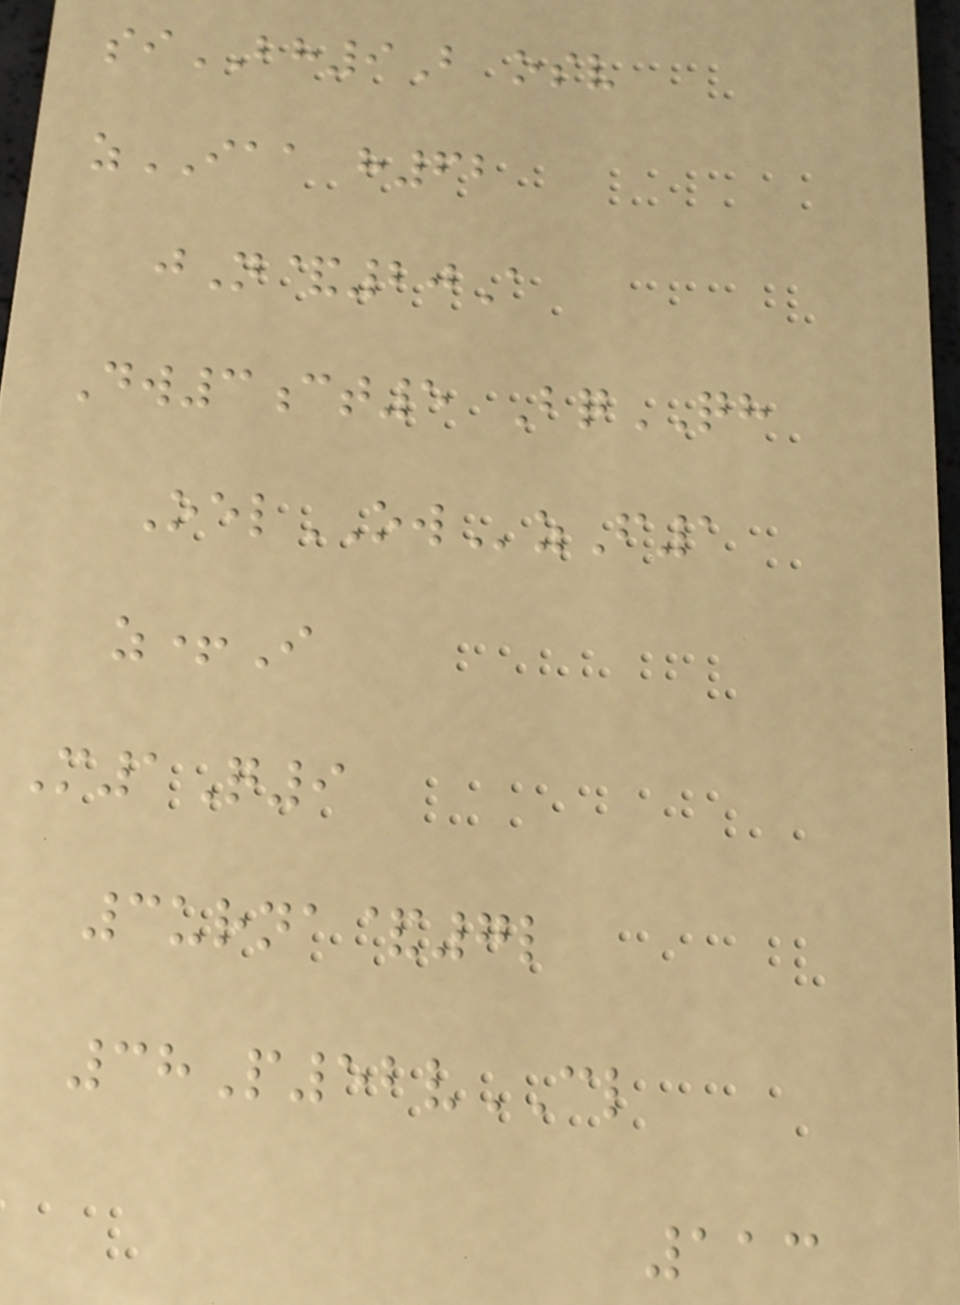siBH9B osv
zIAA h62
jN&20A
Dw3ct5 BqQH
OelOWzF1
z+I
M1Q9
3urna&7l
38P52vCL
113
